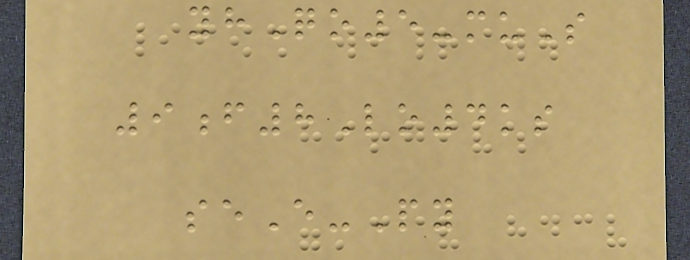yhQo5-muS
9f8Lo4ks
seE-Py
